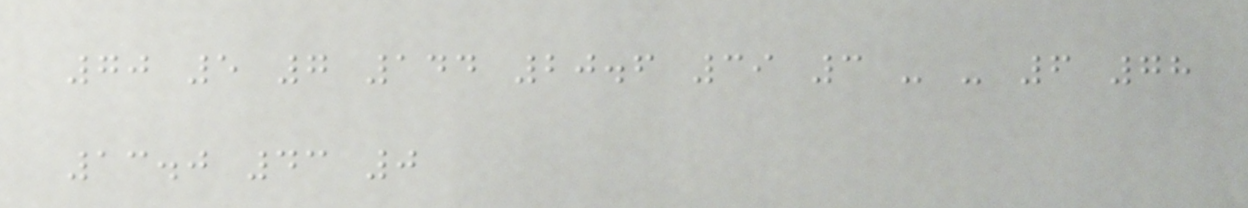70 5 7 144 20.6 39 3 - - 6 78
13.0 43 0
